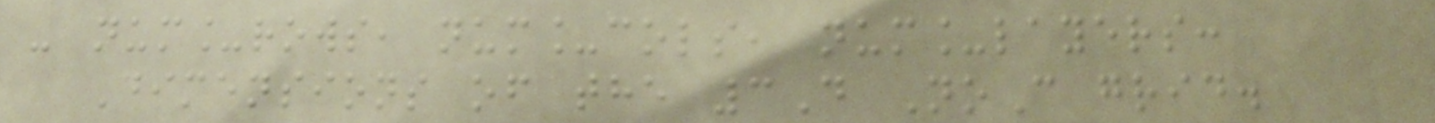- num_rows, num_cols, num_layers:
Dimensions of the 3D NoC grid.
